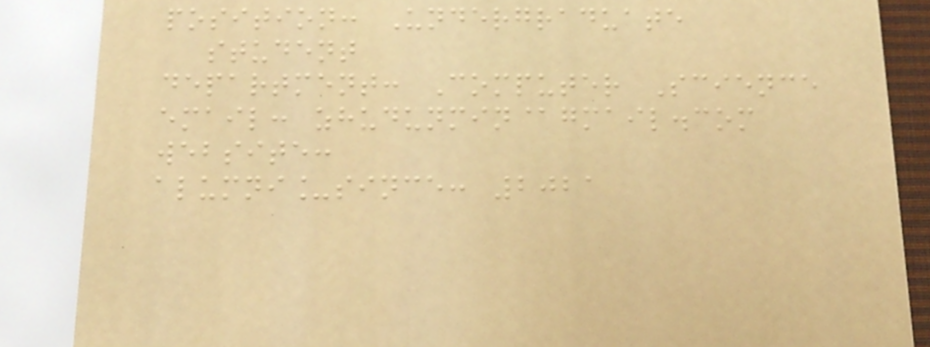position: Undergraduate
student
department: Computer Science
email: zhudunmin@gmail.com
website:
alumni_since: 2021
